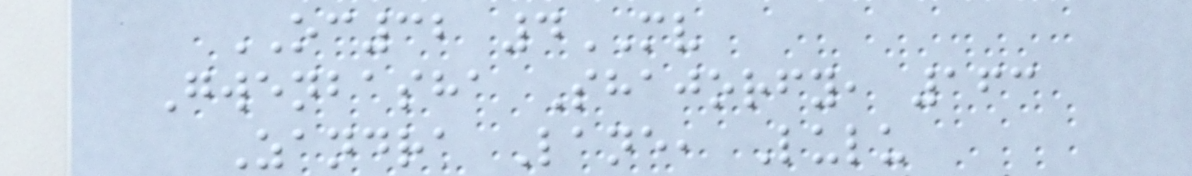OC32 4MV
Gwenbasha Shajorfy, 163
Zandra Lane, Lulu
